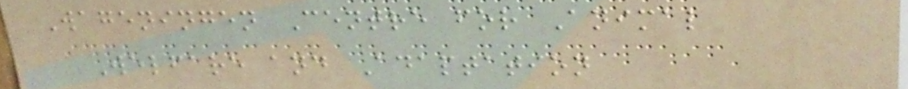Wageningen Centre for Animal
Welfare and Adaptation
